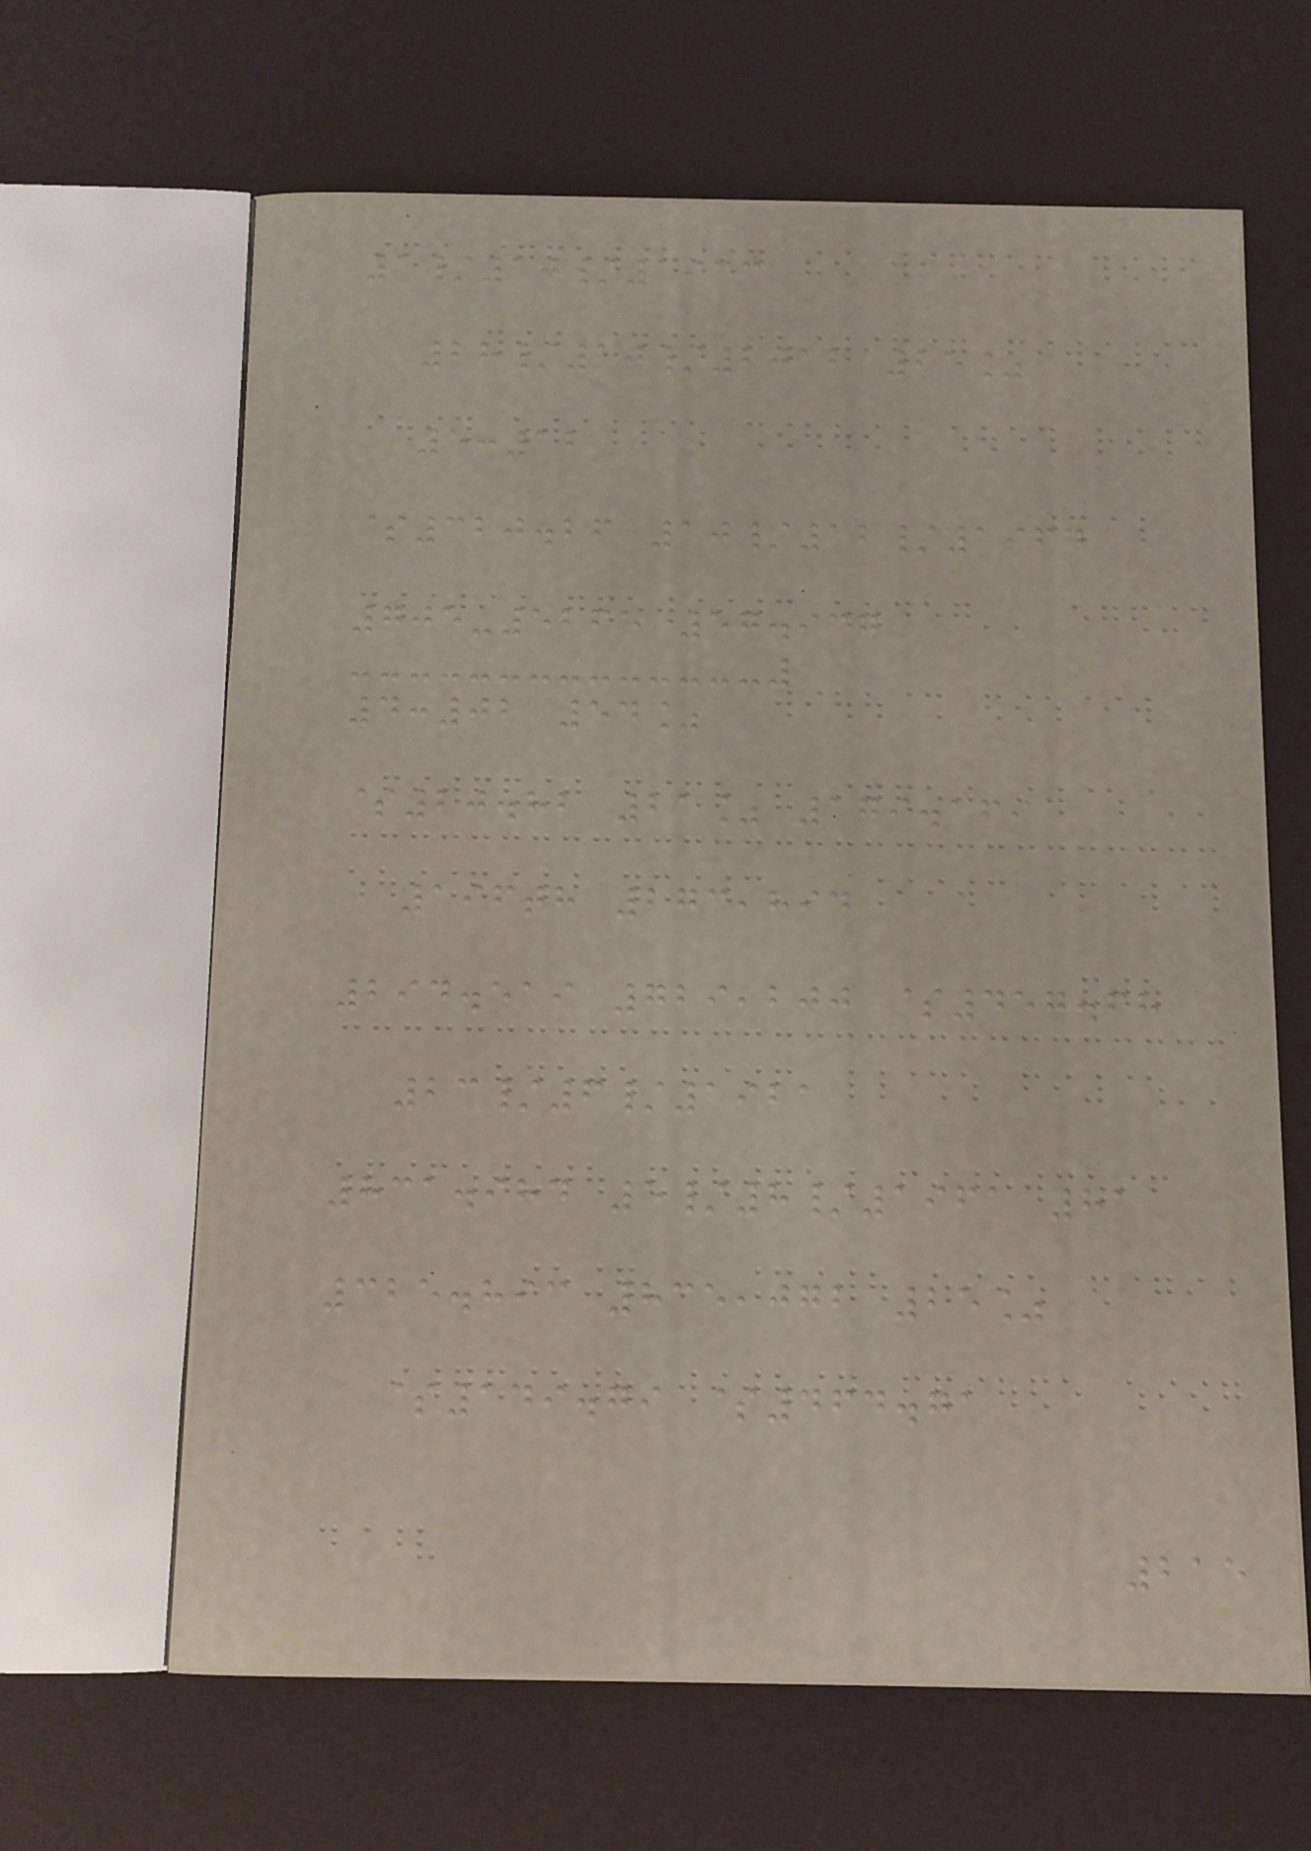1/10/1933
28/10/2012 25%
5:12
$320.26 10/12/1964
705-5265 57.937
4:02 54%
$20.82 21% 179.169
196th 273,894
294.519 729,200 $457.68
23/6/1921
831.984 5/8/1961 81
325.893 835,072 25%
$149.79 $464.71
215
